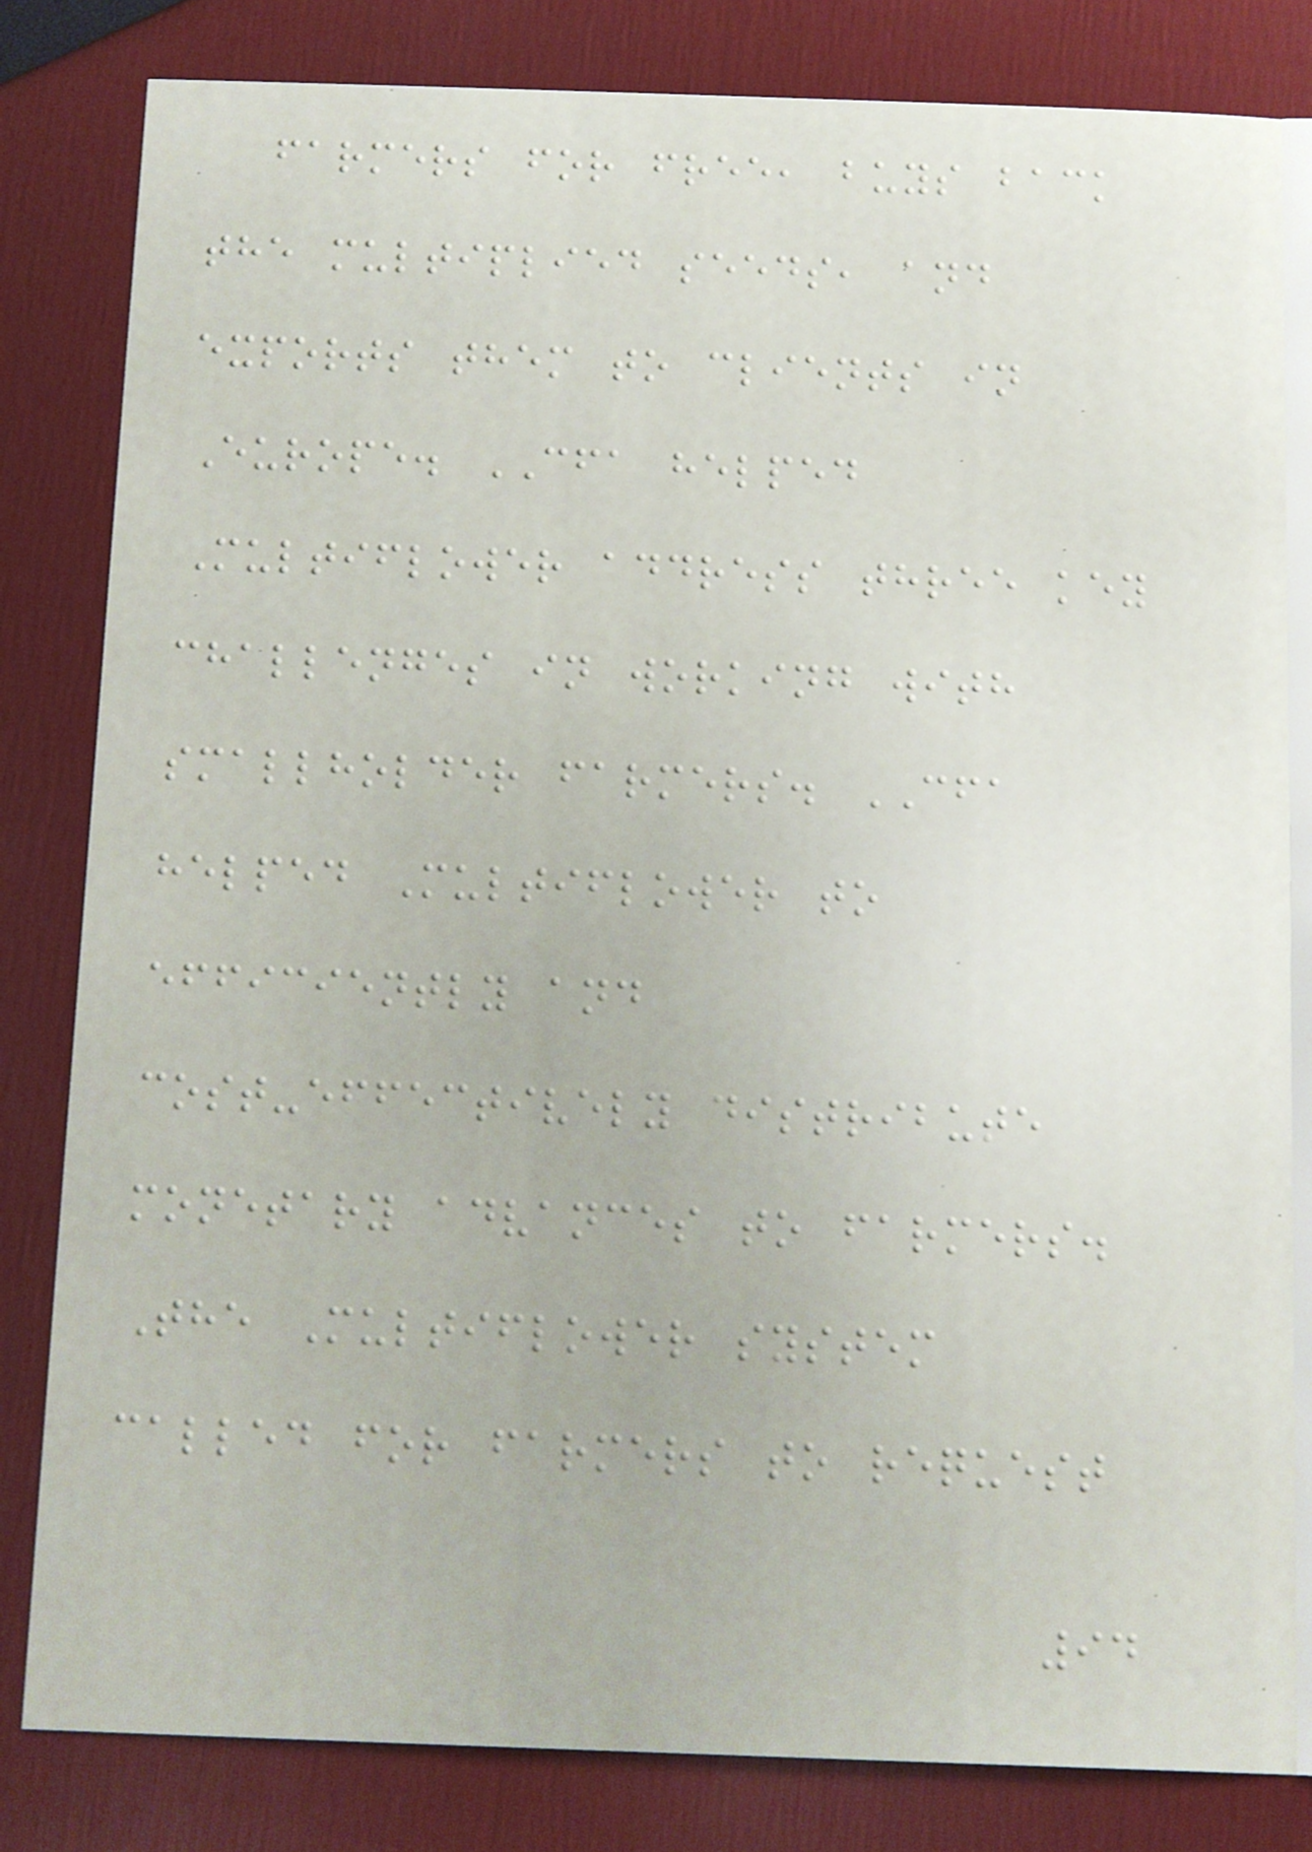farmers for free, buys back
the multiplied seeds, and
exports them to clients in
Europe. CFA helped
Multiflower address three key
challenges in working with
smallholder farmers. CFA
helped Multiflower to
efficiently and
cost-effectively distribute
monetary advances to farmers.
The Multiflower system
called for farmers to request
94
